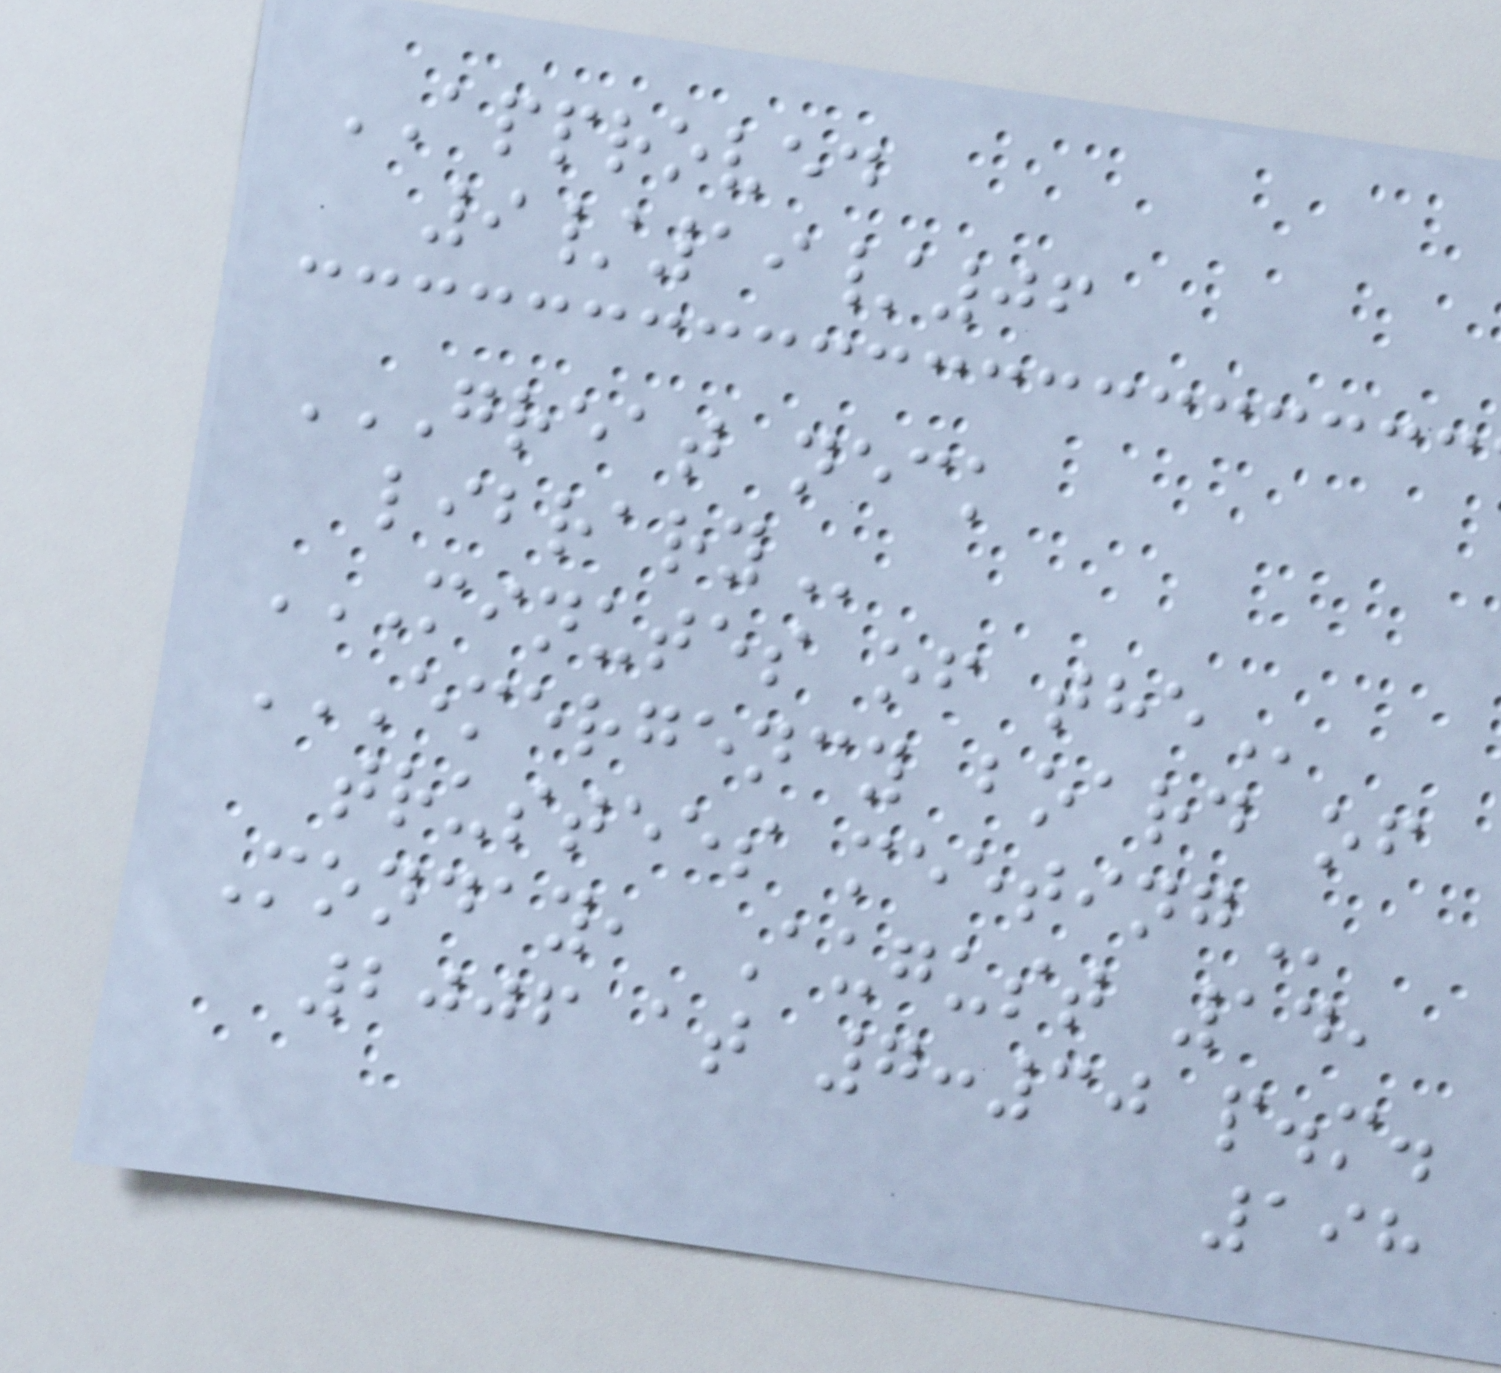APPROVED
9/19/06
GREAT NECK
LIBRARY
MINUTES OF THE
EMERGENCY BOARD OF
TRUSTEES MEETING
Monday, August 14,
2006 at 7:30 p.m.
198
